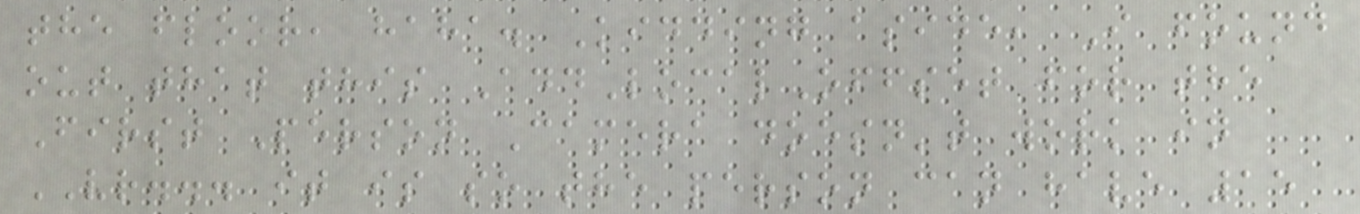the floor, haha. Kidding aside, I found
out that this AddLocalOffset for the
First Person Camera doesn't work in
VR... it is so the person can have 15
